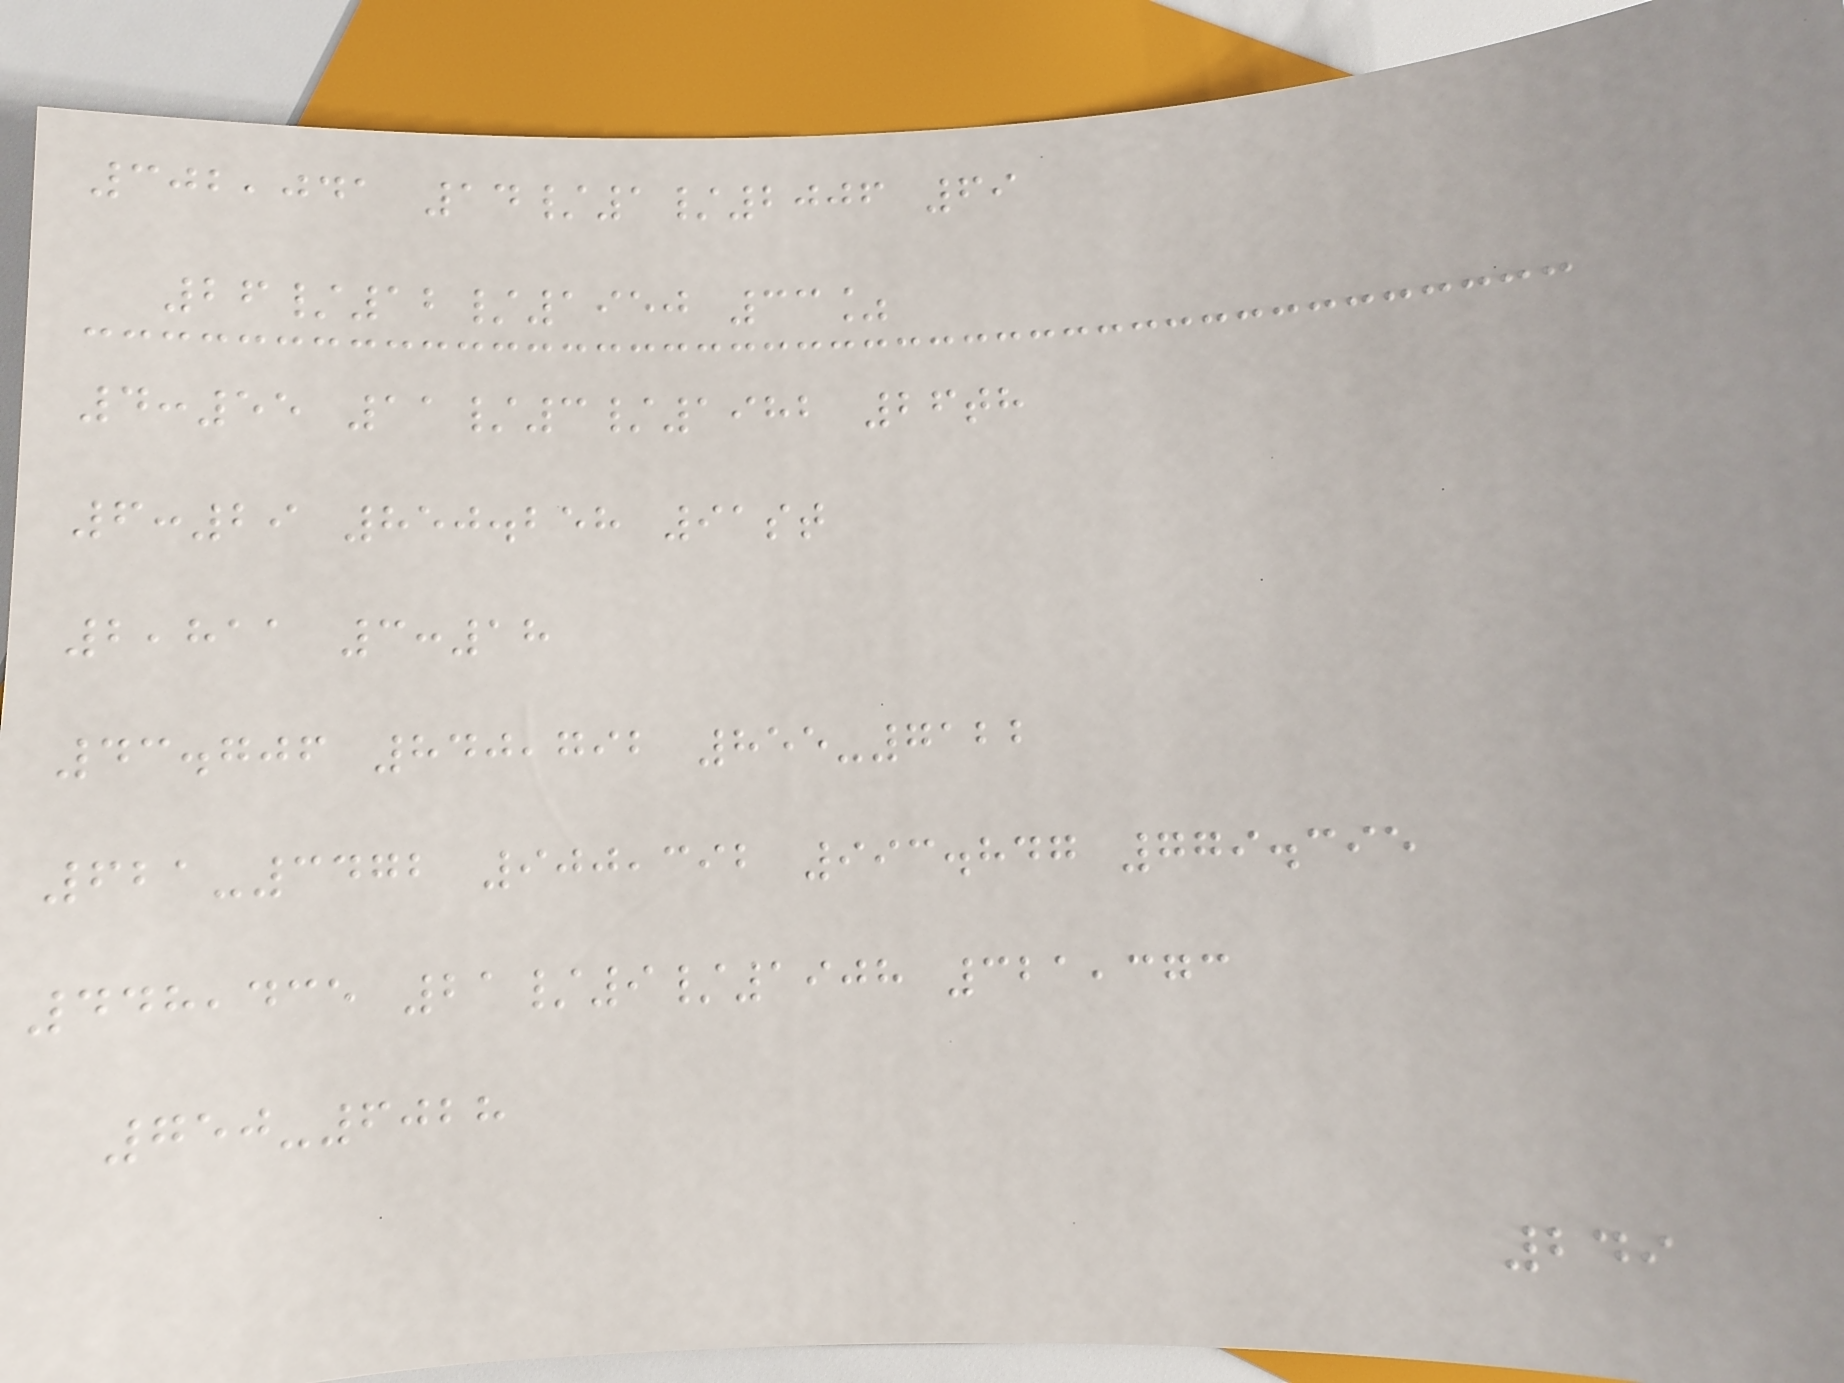302,041 14/1/2006 69
26/12/1950 33%
4:55 11/3/1982 26th
6:29 850.258 91st
2,811 3:18
43.706 840,792 855-7122
621-3472 900,392 993.847 779.395
448,435 21/9/1908 321,373
750-6028
249
